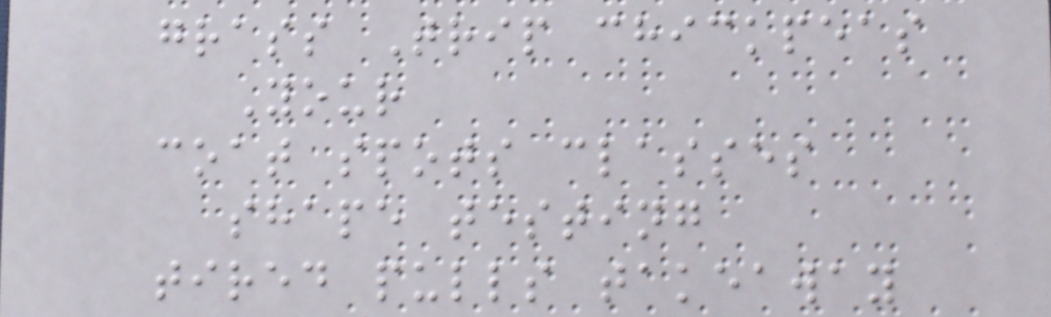grass Trip chickpeas
Your
coat spots classes
shape testing
tired pulls takeaway
